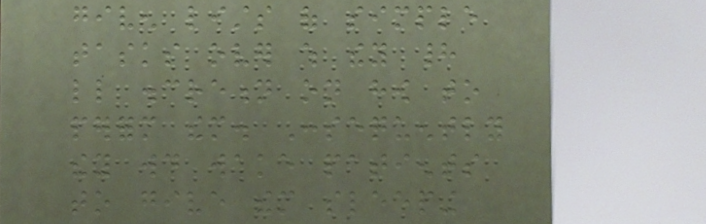given lists of simple
tasks over which they had
little discretion on how to
perform them. Consequently
they would wake patients
to give them sleeping
